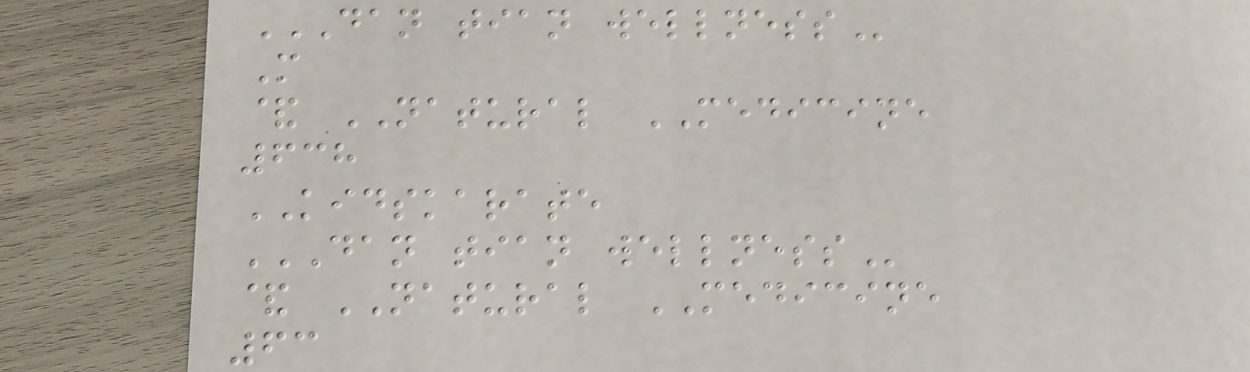DAN TIAN WELLNESS
M
& NATURAL MEDICINE
638
KIDSKARATE
DAN TIAN WELLNESS
& NATURAL MEDICINE
63
